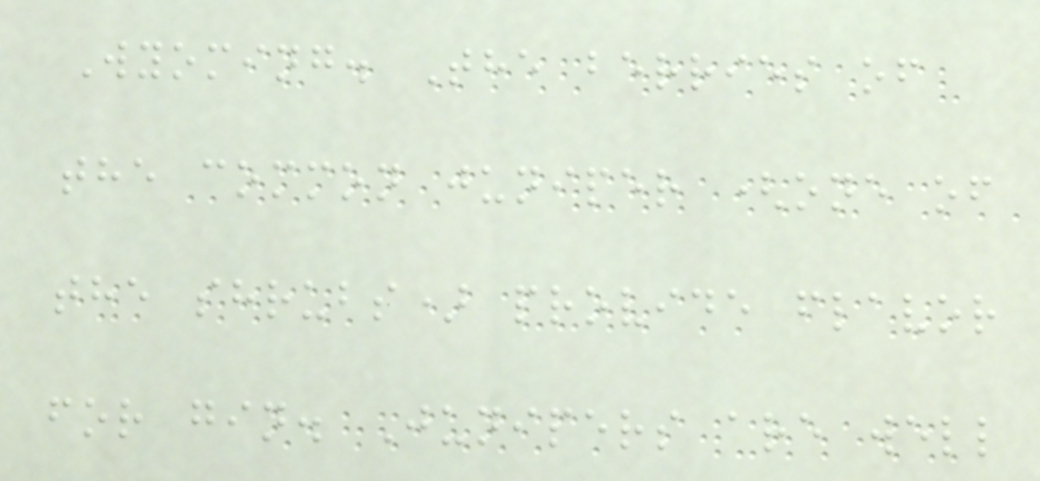Wyoming. The berries of
the common juniper (one of
the shrubs) provide flavor
for gin. Junipers are well
